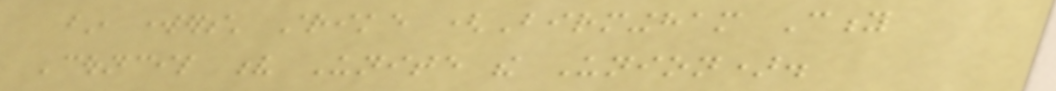bin workers' strike (Birmingham City
Council v Unite the Union).
